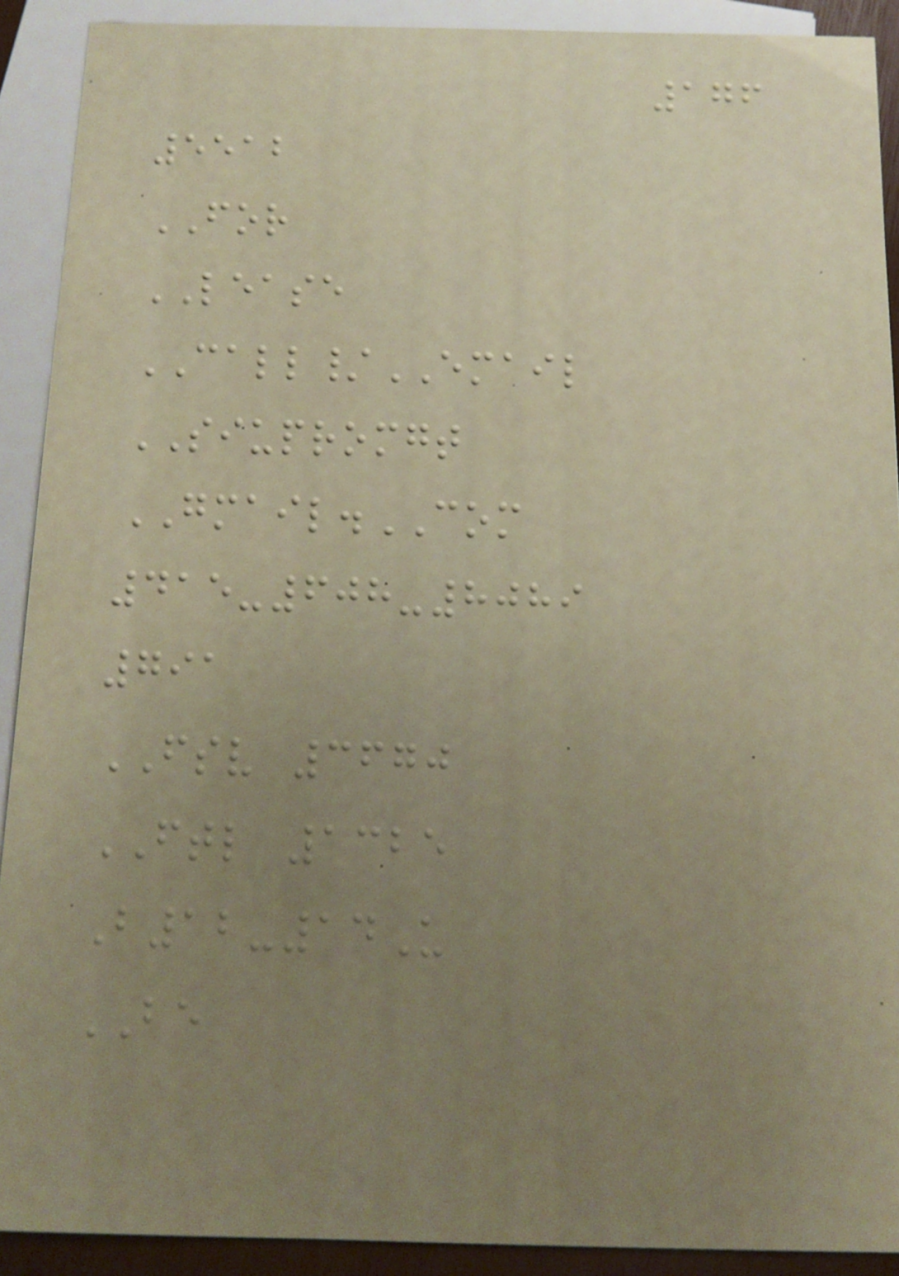176
5512
FOR
LEASE
CALL/EMAIL
SIUPROMGT
GMAIL.COM
415-608-8089
791
FSV 3670
FTL 1325
B12-14U
BE
